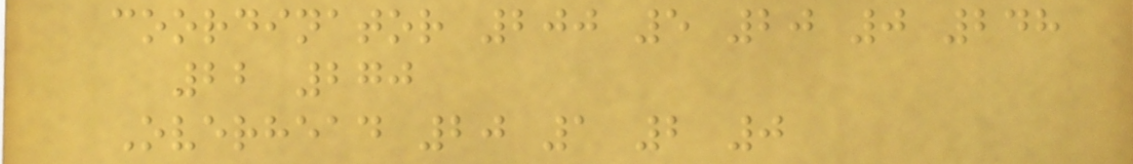coordinator 200 5 20 0 248
22 270
Overhead 20 1 2 0
